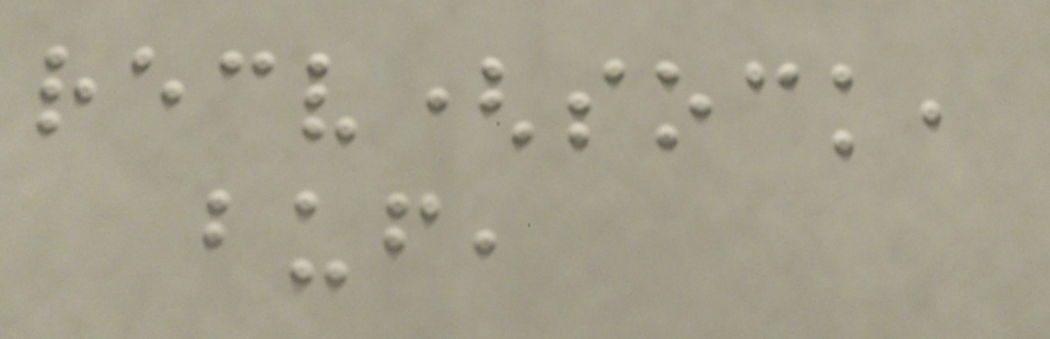recv(sock,
buf,
